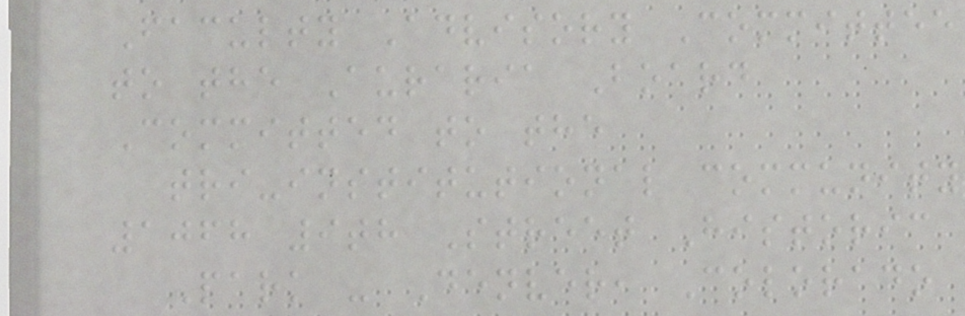Faculty Advisory Committee
to the Auraria Board
Committed to the
tri-institutional community
1068 9th Street Historic
Park - Denver, Colorado
